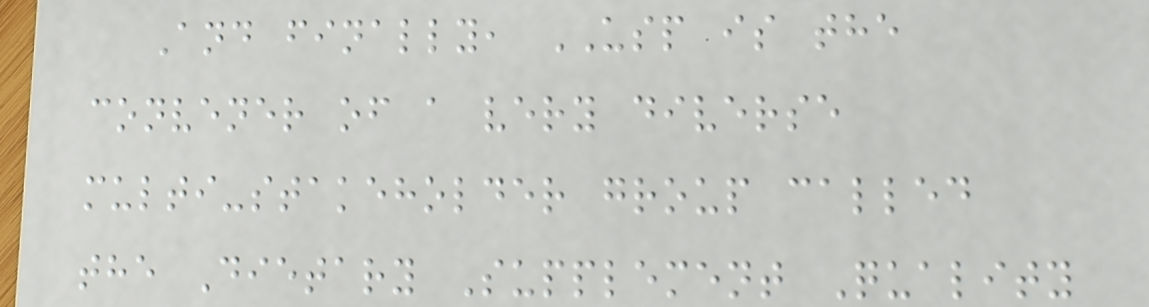And finally, USP is the
convener of a very diverse
multi-stakeholder group called
the Dietary Supplement Quality
